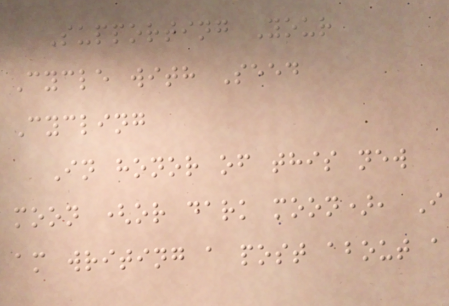Supporting Your
Cycle with Seed
Cycling
In honor of this new
moon (or dark moon), I
am writing a post about a
